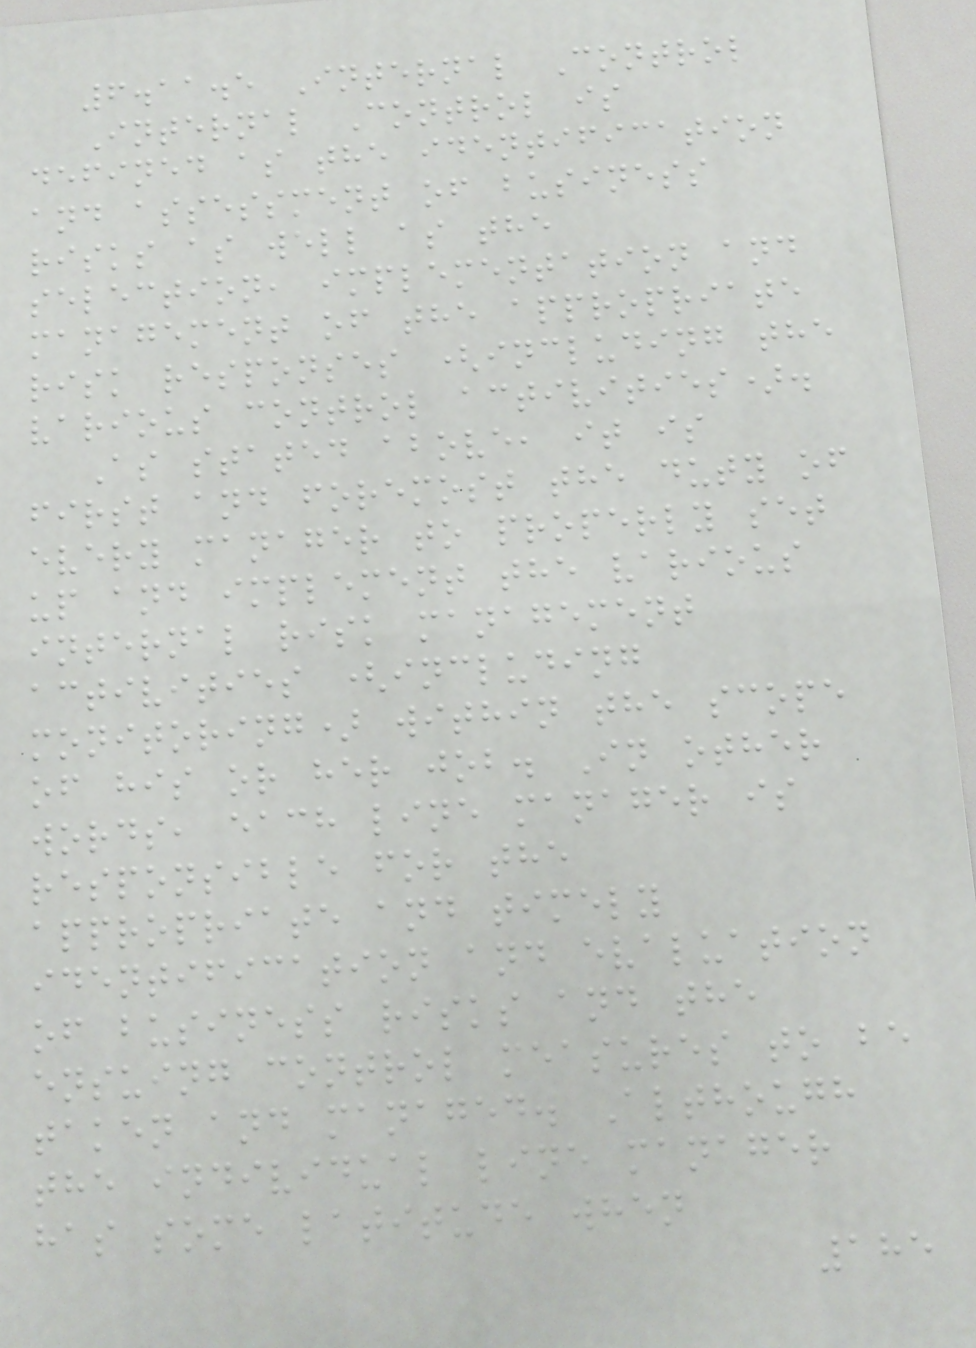6.11.5 Internal Control
Internal Control is
defined as the identification
and assessment of business
risks as well as the
selection, implementation and
management of the appropriate
risk responses (including the
various control activities).
As stated above, it is
first and foremost the duty of
every manager to properly set
up and implement the various
internal risk management
activities (including
monitoring) within the scope
of his or her job. In other
words, each line manager is
responsible for the
appropriate and timely
identification and evaluation
of business risks and the
ensuing control measures to be
taken and managed. Although
the individual line manager
has some latitude when
185
